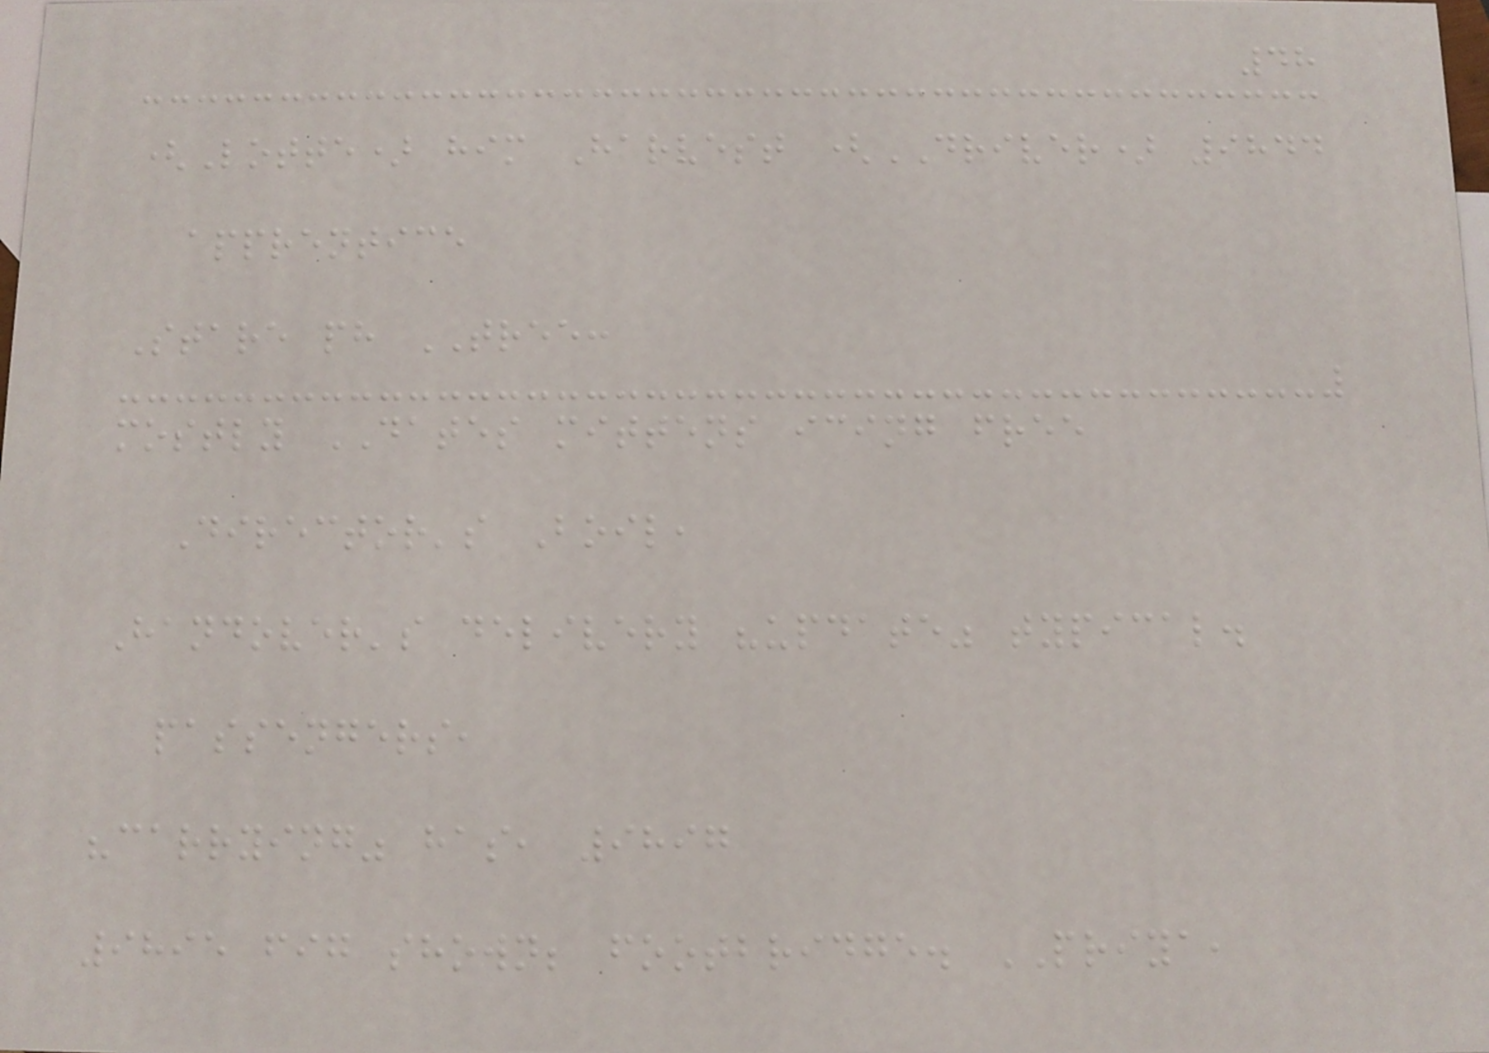48
(Lotte) him Harvest (DRIVER) 9844
apprentice
Stare ph TREE:
mostly DATES mittens icing free
Director's Boil,
Handover's delivery "update" typical.
passengers,
"carrying" has, 9897
9895 fig shown; footbridge. PRIYA,
